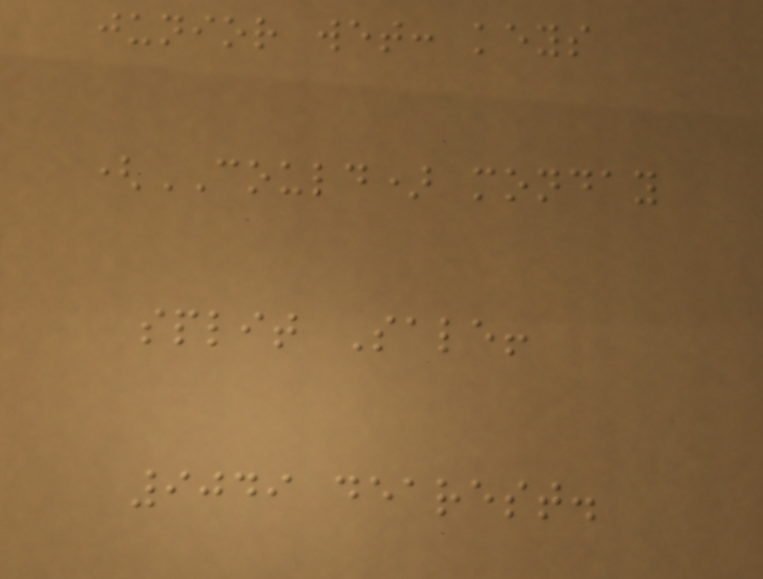junior wet: keys
(COULD) monday
split Sale!
9049 dearest.
